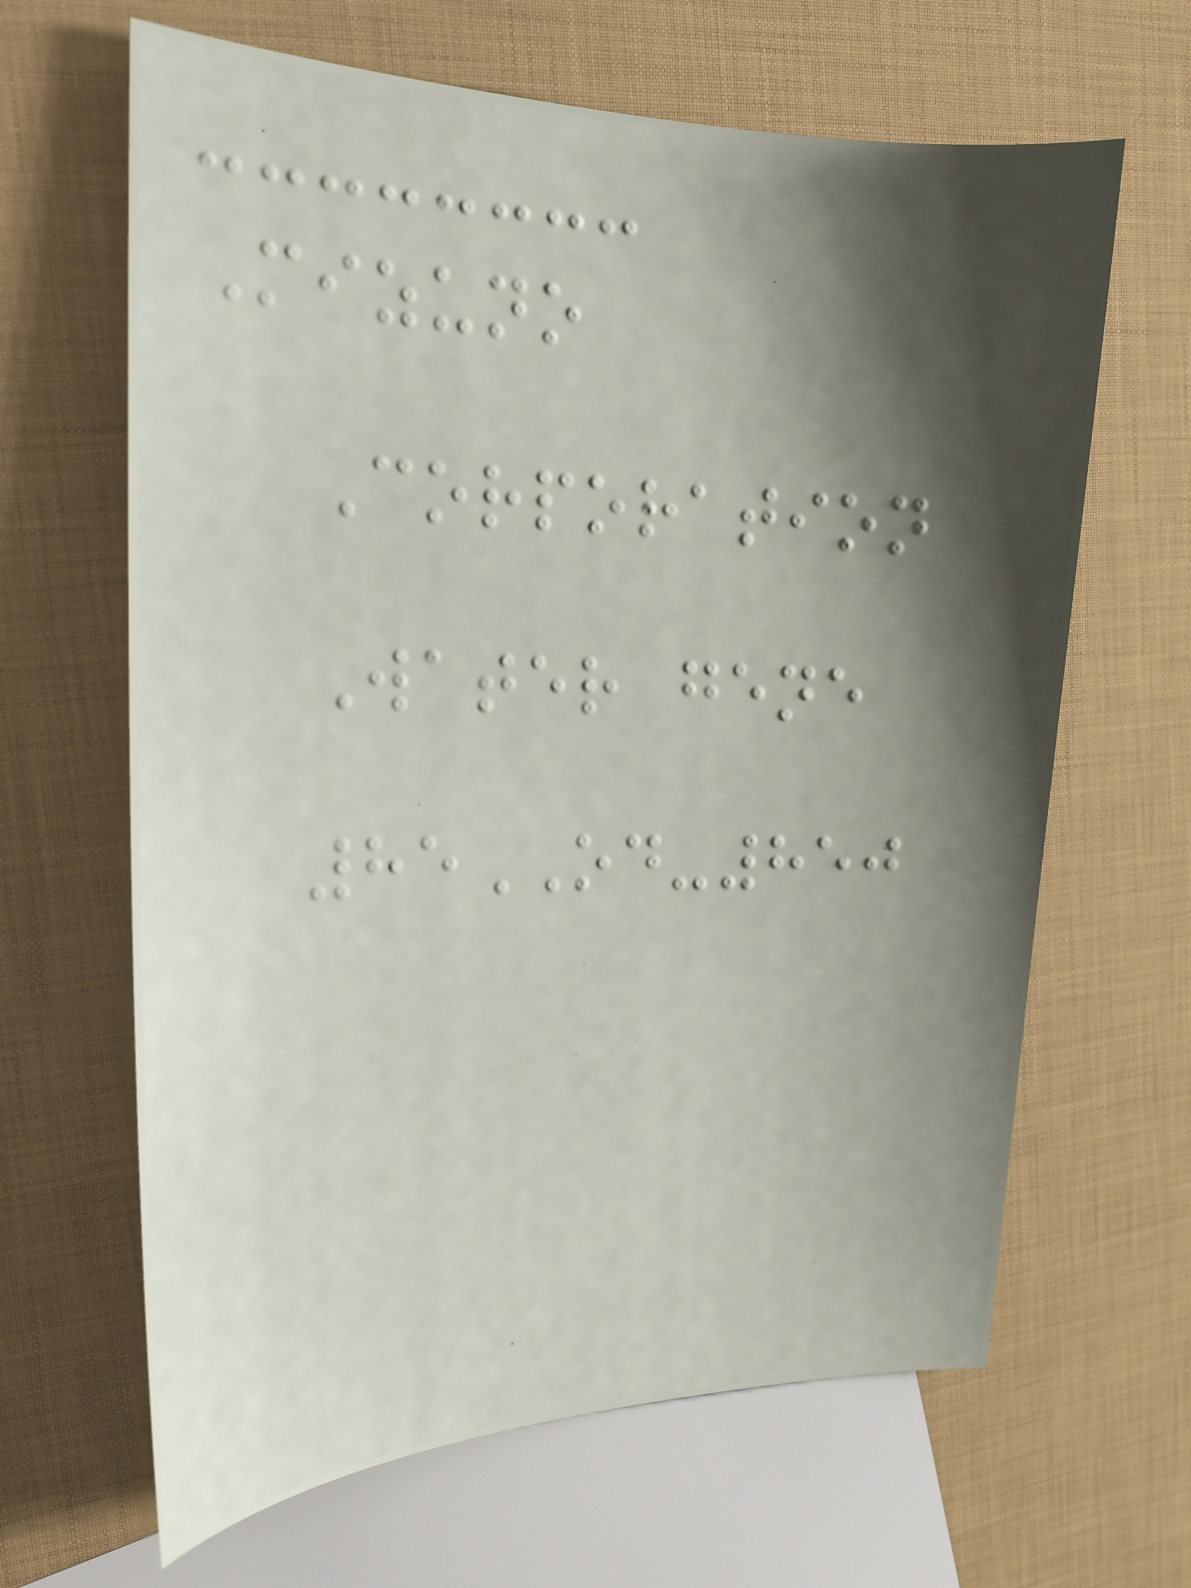Mizuno
Corporation
Water gene
85OD-850
